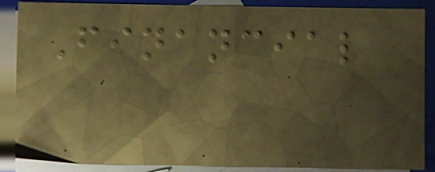Financial
